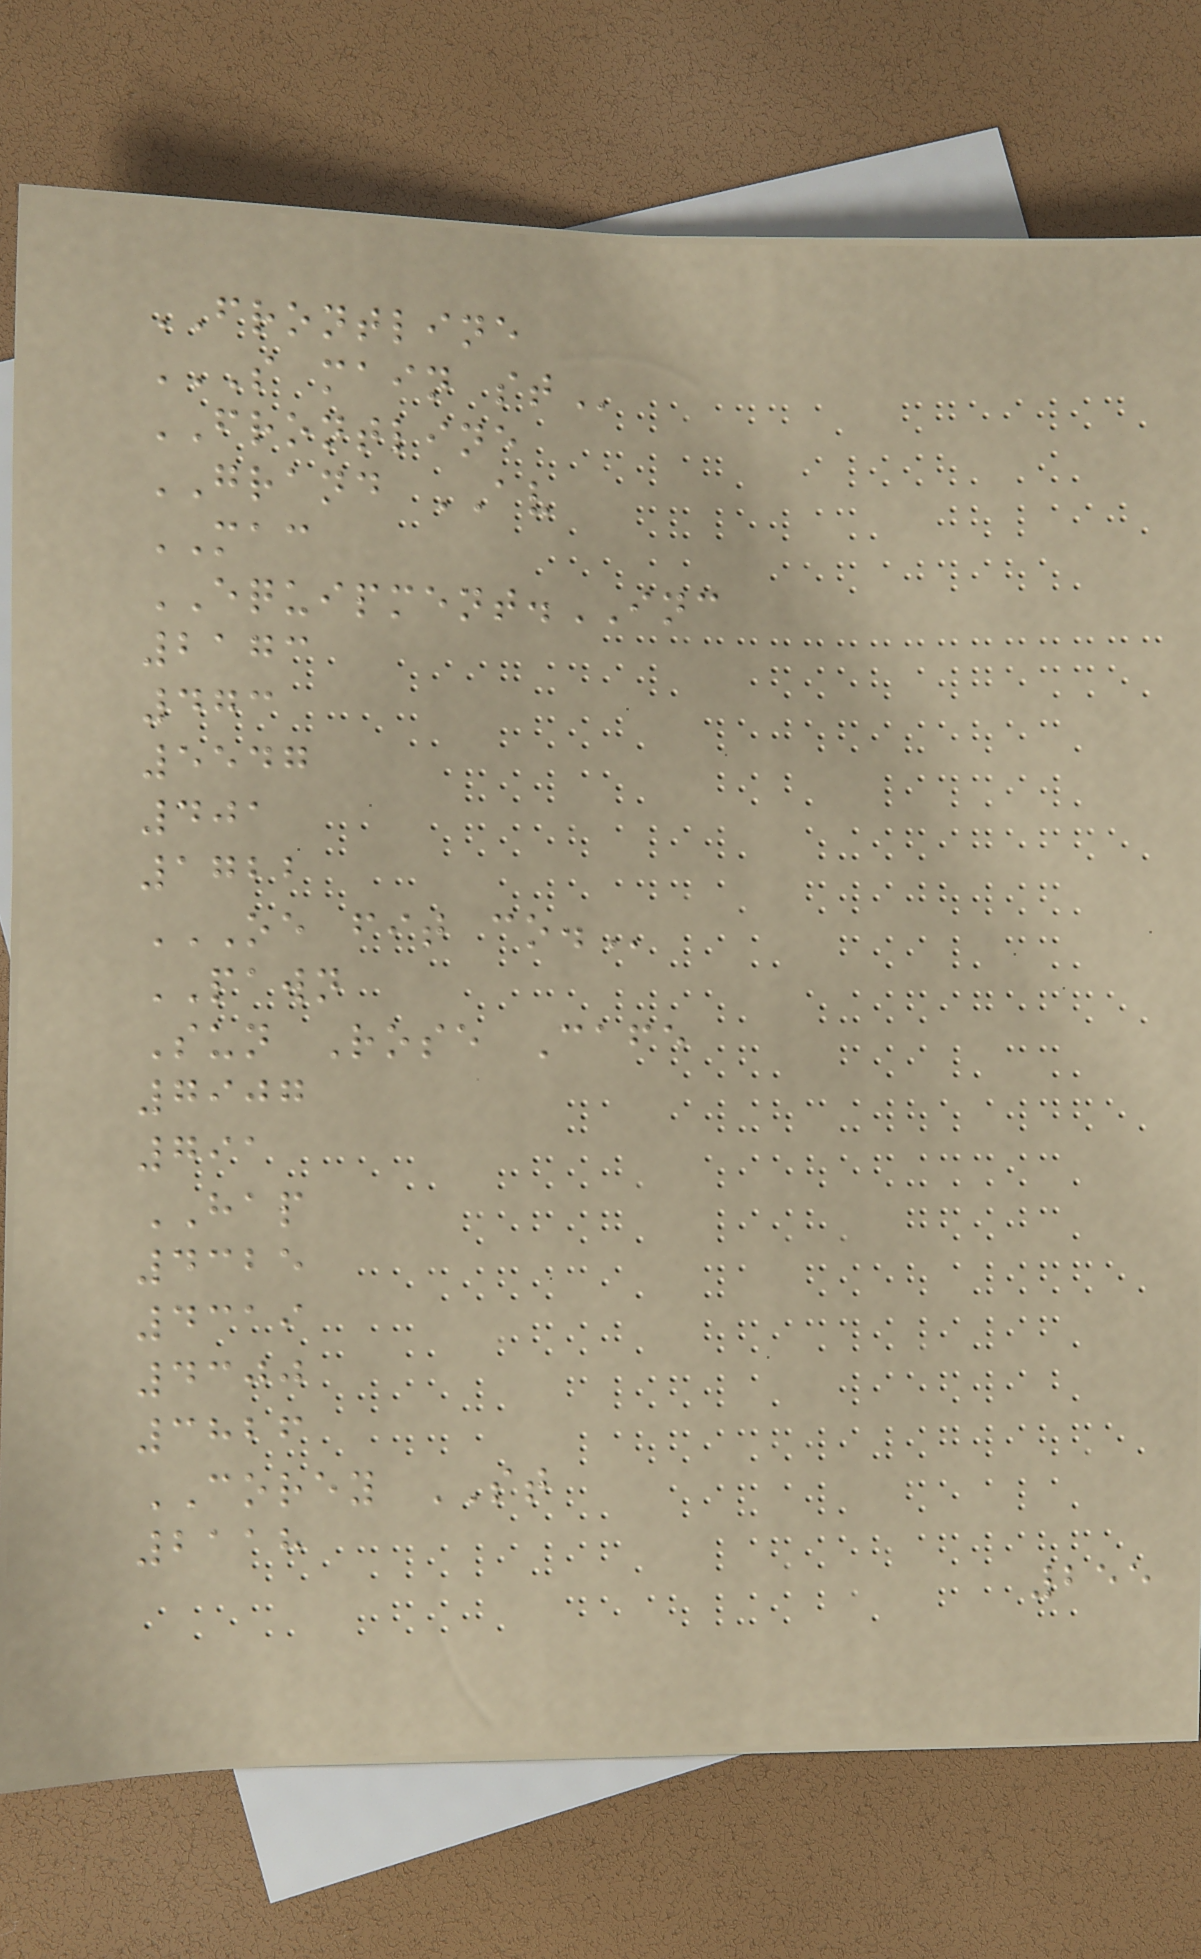FRONTLINE
S MAIN ST
FRONTLINE
GRAND AV
MAC
EQUIPMENT.INC
2173
473
5547
401
1722
OE FIT CO.
PAWN
Sun Rose Cafe
7907
791
HAP
4325
4319
4300
3826
COREY ST
2118
255
